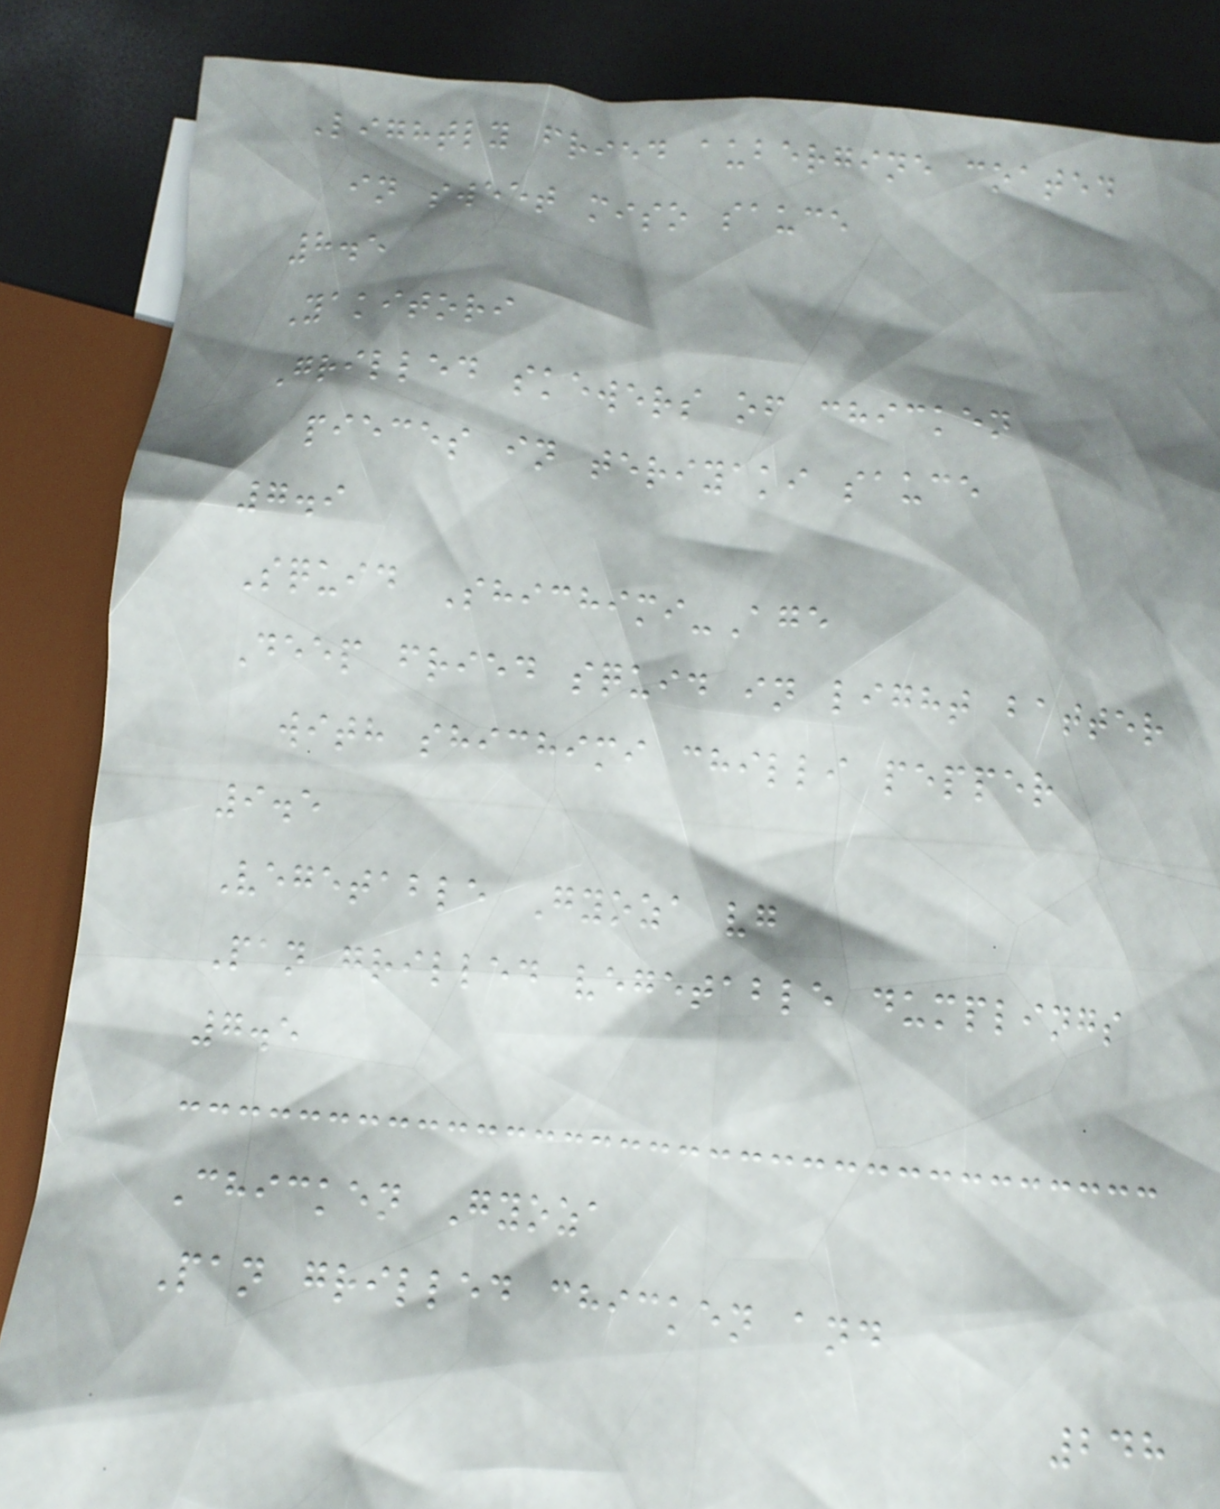Lightly fried aubergine coated
in sweet miso sauce
8.5
Yakitori
Grilled skewers of chicken
pieces in teriyaki sauce
7.9
Squid Shichimi-Age
Deep fried squid in light batter
with shichimi chilli pepper
9.5
Vegetable Gyoza vg
Pan grilled vegetable dumplings
7.5
Chicken Gyoza
Pan grilled chicken and
248
